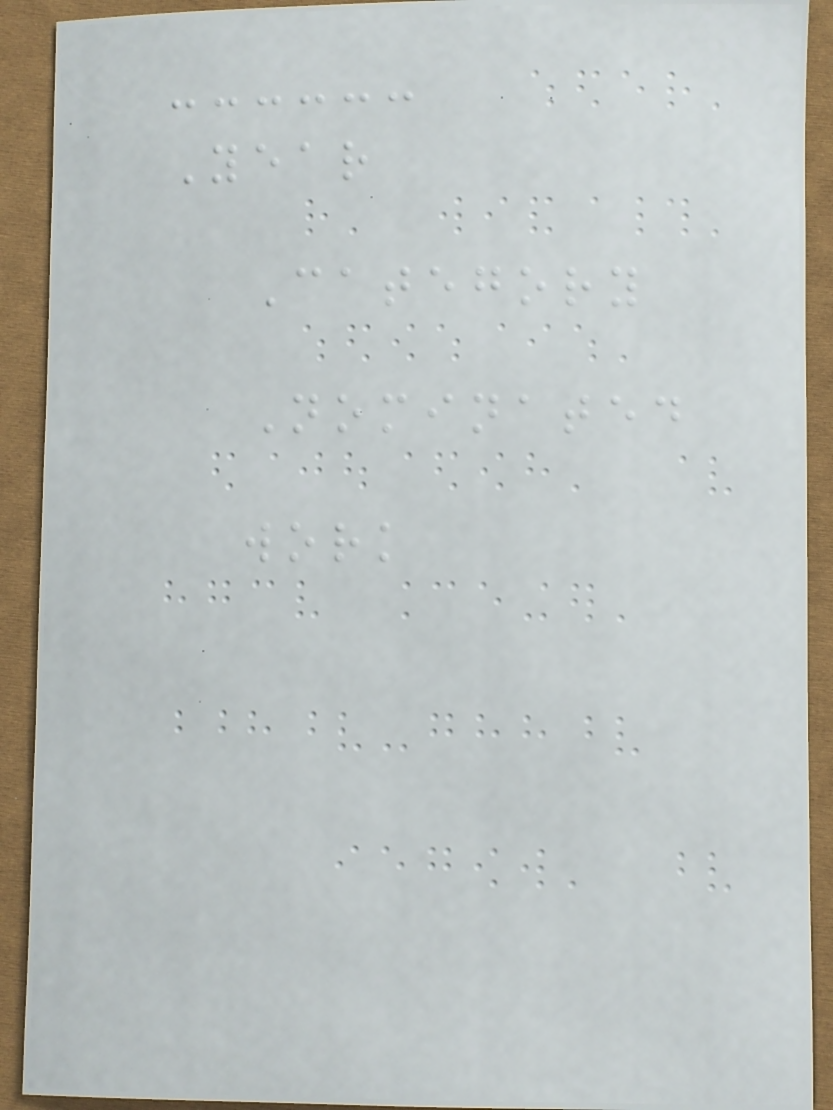Year
Category
Nominated
work
